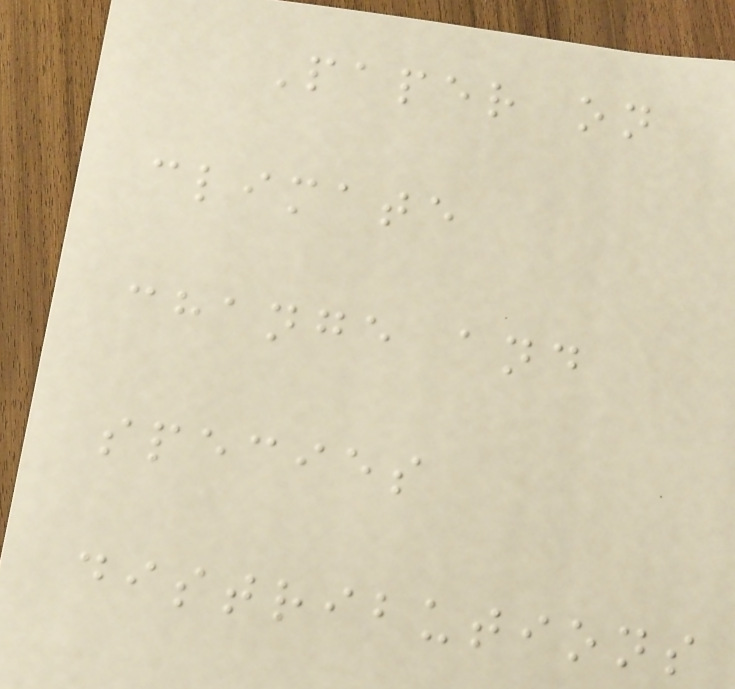Paper on
climate
change and
species
distributions
